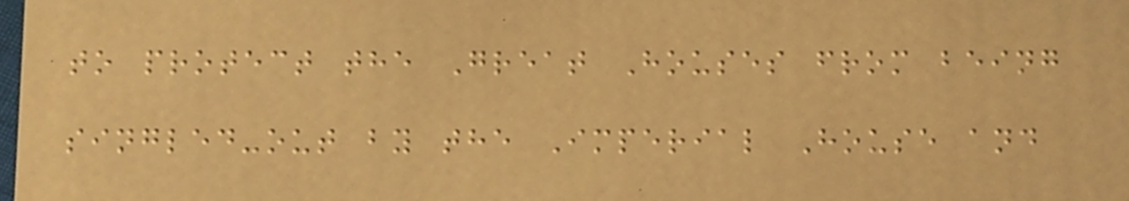to protect the Great Houses from being
singled-out by the Imperial House and
